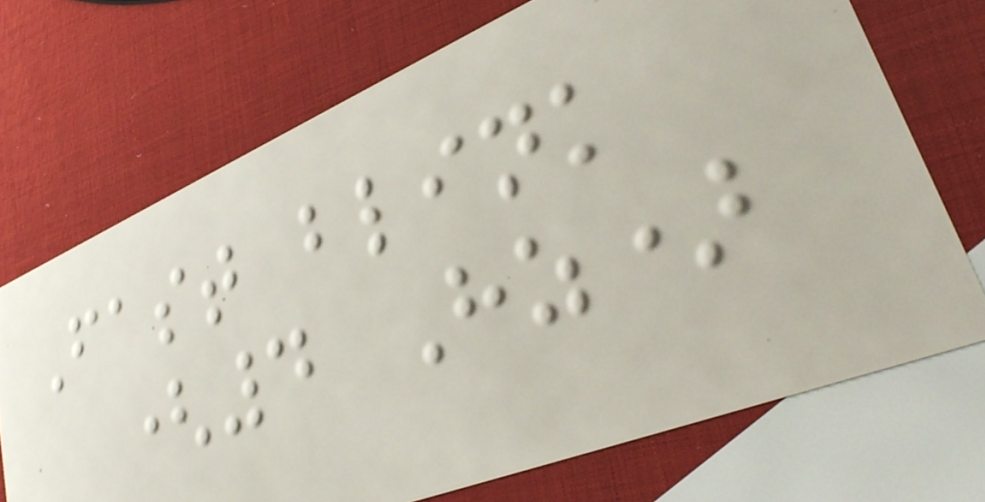Fast blink
(4 Hz)
